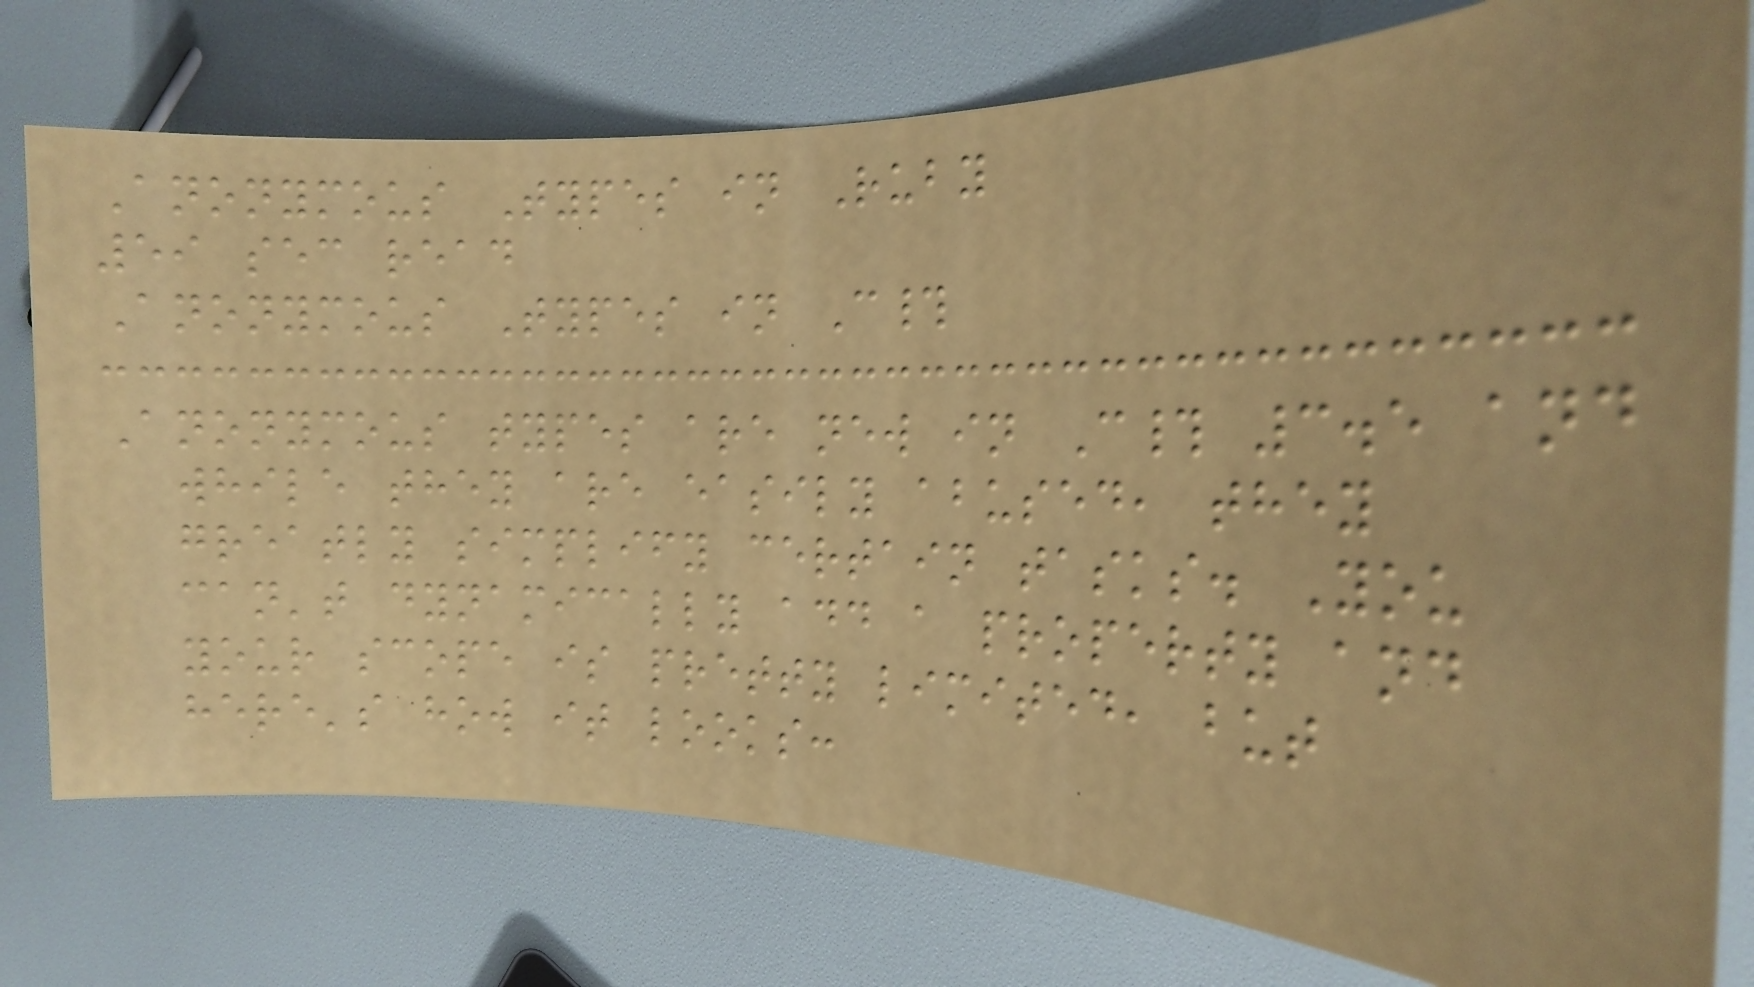Anonymous Types in Ruby
59 sec read
Anonymous Types in C#
Anonymous types are new in C# 3.5 and
while they are easily abused, they
greatly simplify certain tasks. You
can't dynamically add a property and
your scope is pretty limited, but
here's how it looks:
